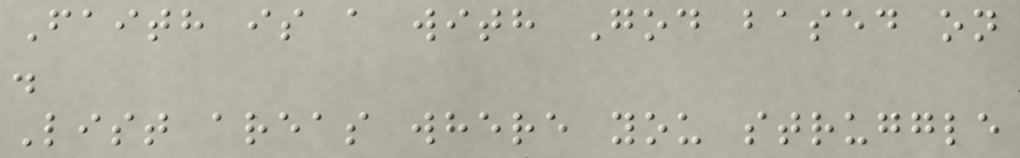Faith is a with God based on
.
List areas where you struggle
